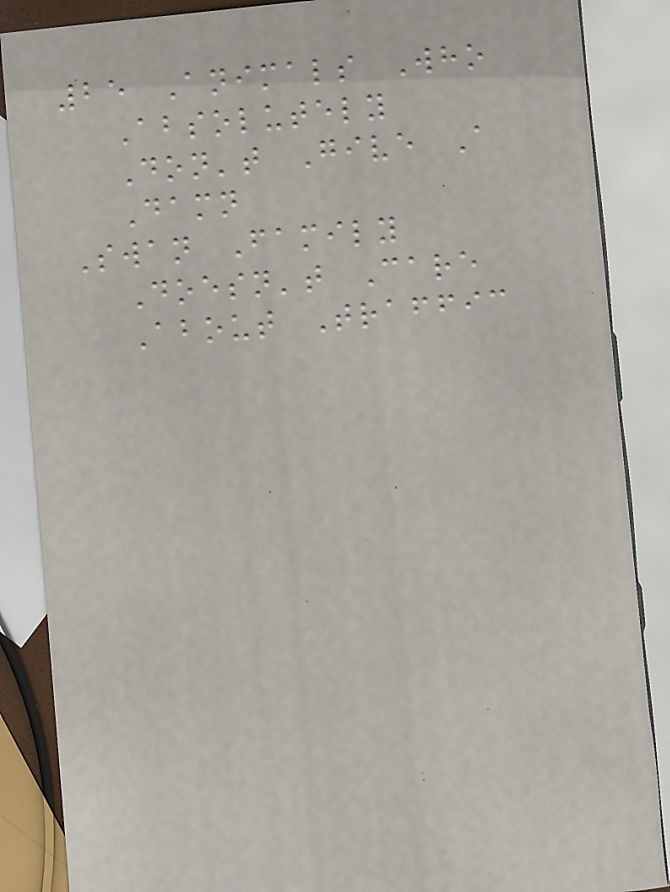25 Animals Who
Absolutely
Don't Give A
Damn
Swan Family
Doesn't Care
About Traffic
